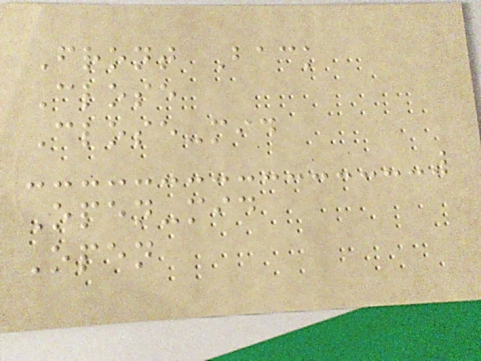Front Back
Close
Close-mid
Open-mid
Open
